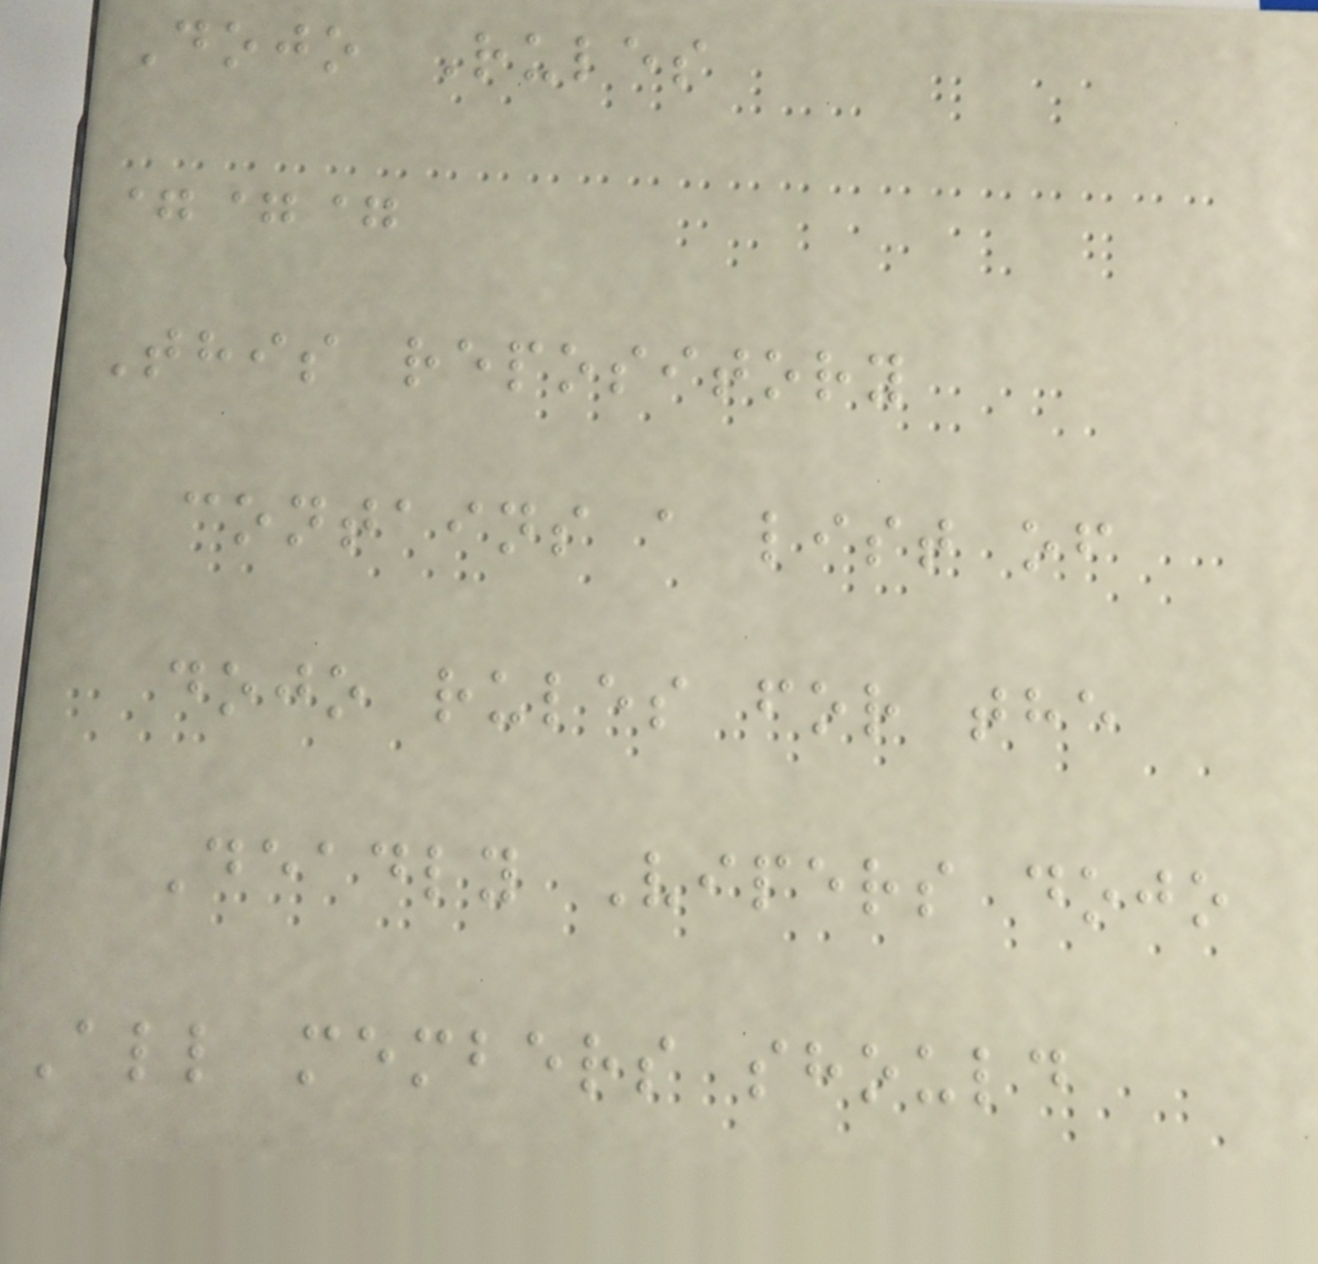Dojo Rules
===
This repository
contains a list of
dojo rules for the
Deadly Vipers dojo
All members should
